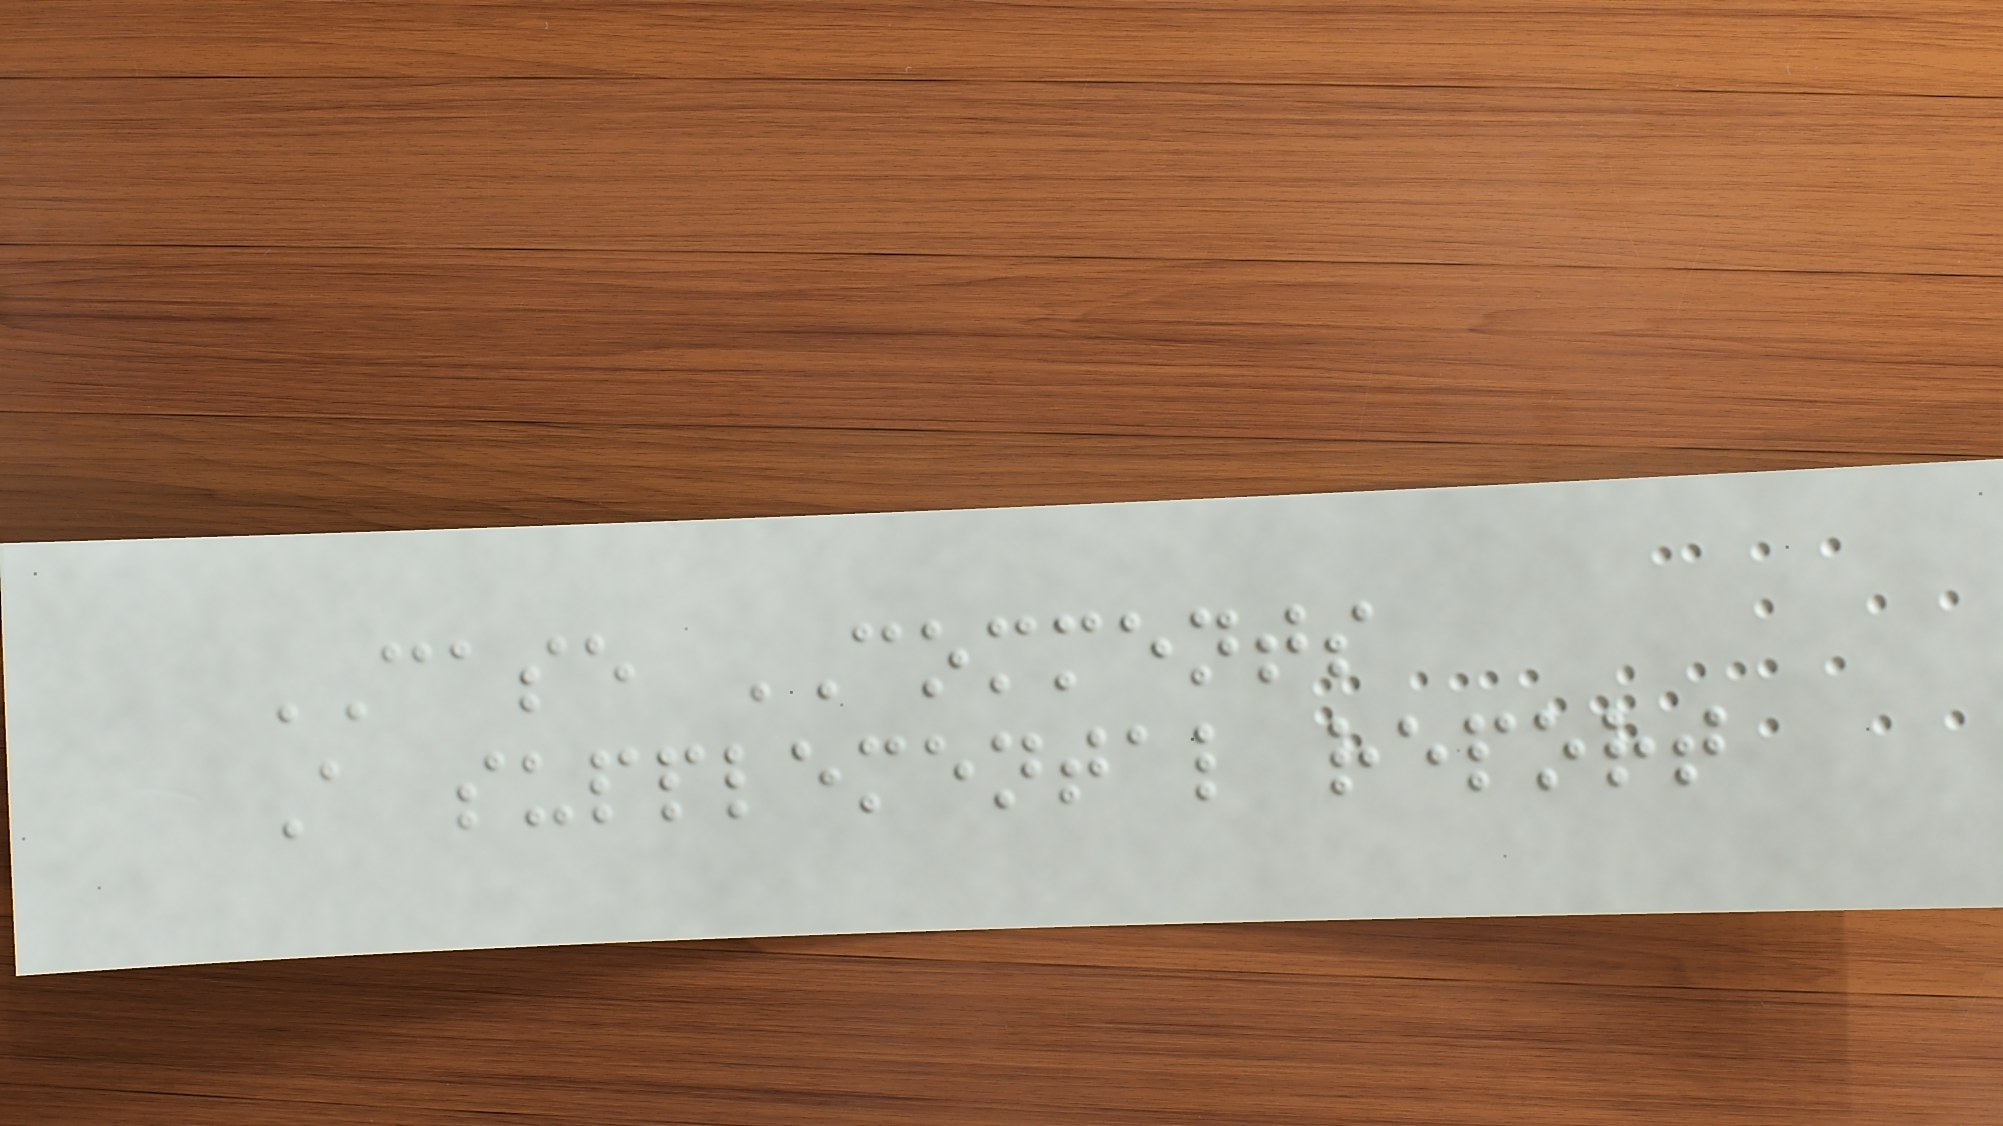CASE COMMENTS
A supplemental report
